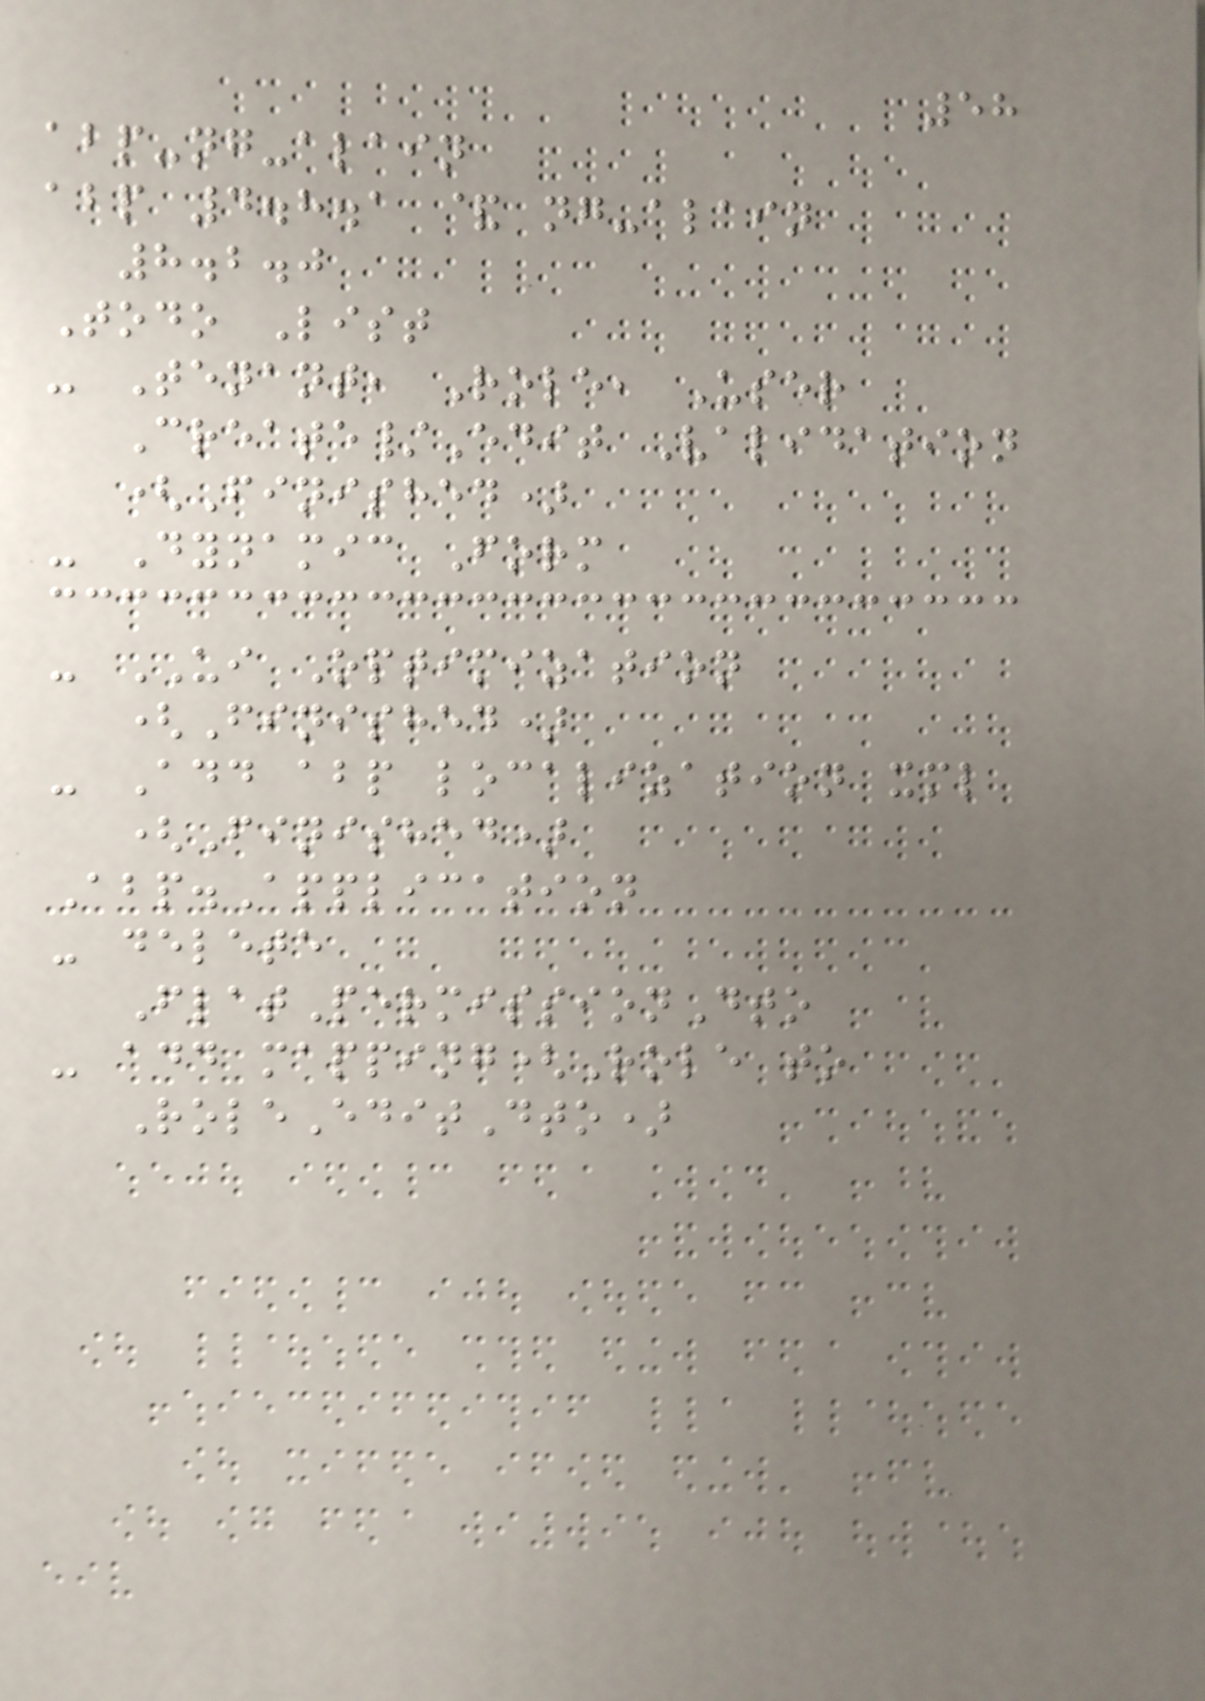58
abp-ng-alain
abp 4.8.1 & ng-alain
8.2.0
Todo List
- Tenant, Role, User
Create/Edit Validation
(Finished)
- Dynamic Form
- UI Optimization
(Finished)
- Add abp localization xml
(Finished)
Abp.Application
- delete
FlatPermissionDto
- add mapping(Role to
RoleEditDto)
